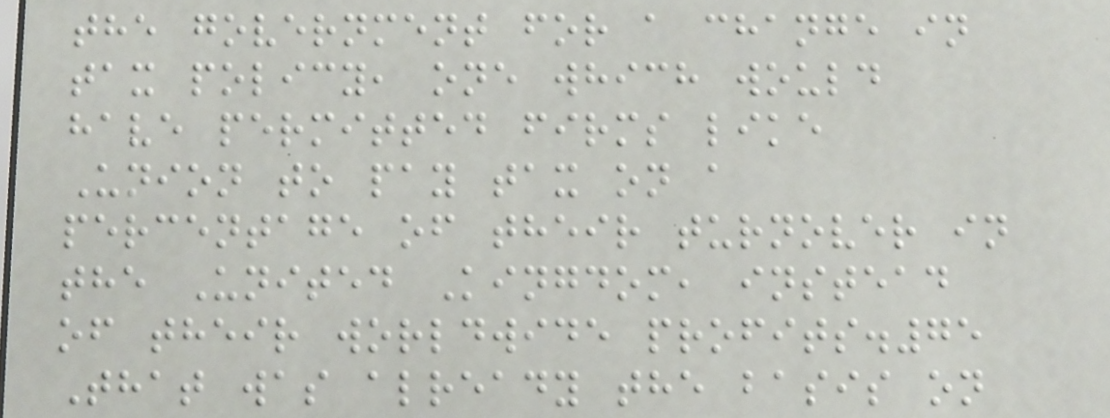the government for a change in
tax policy, one which would
have permitted firms like
Union to pay tax on a
percentage of their turnover in
the United Kingdom, instead
of their worldwide profits.75
That was already the basis on
